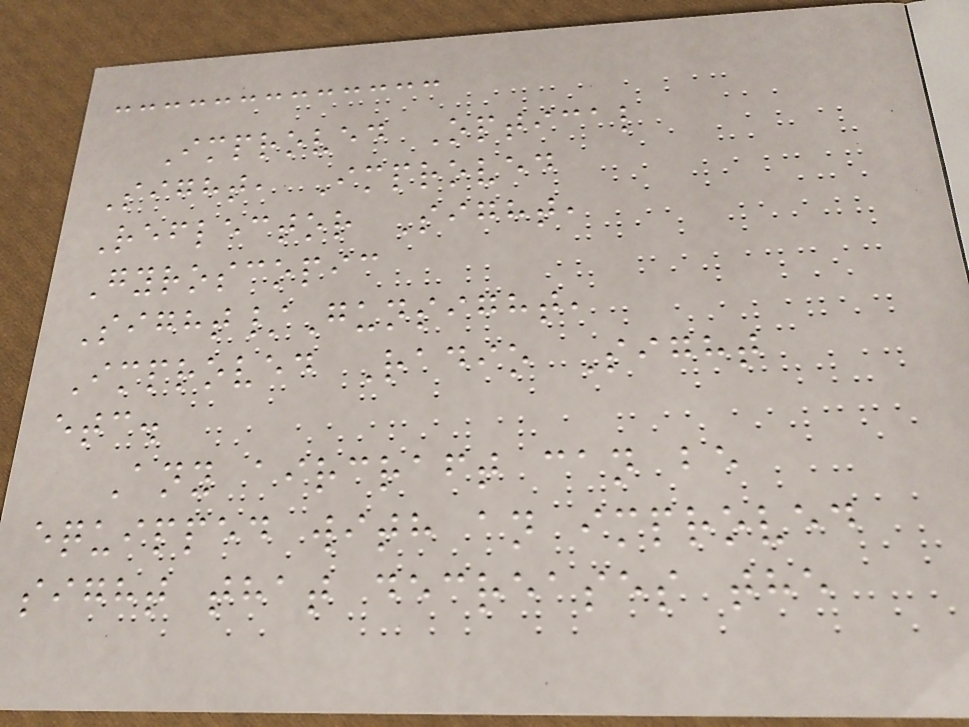Improved Optical
Sight, Improved
Reflector Sight,
Gyroscopic
Sight/Gunsight,
Improved Radio Sight
etc.
Any aircraft can be
equipped with an improved
sight that decreases the
